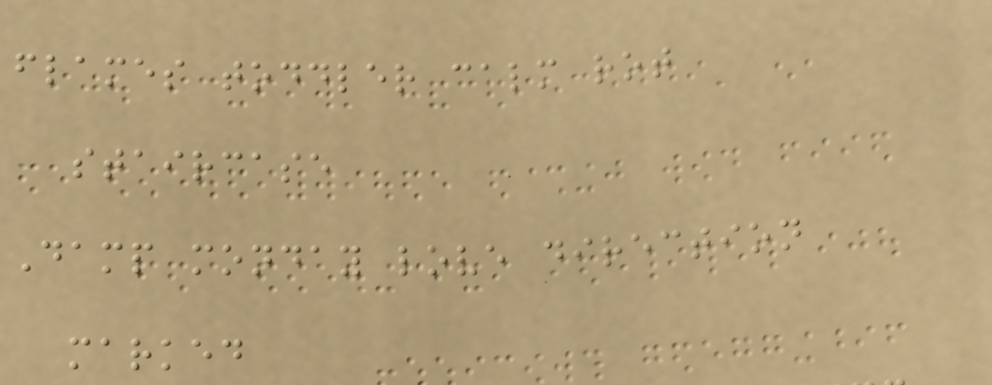flames toddler calm rot
staircase
Damp monday love direction
marked
